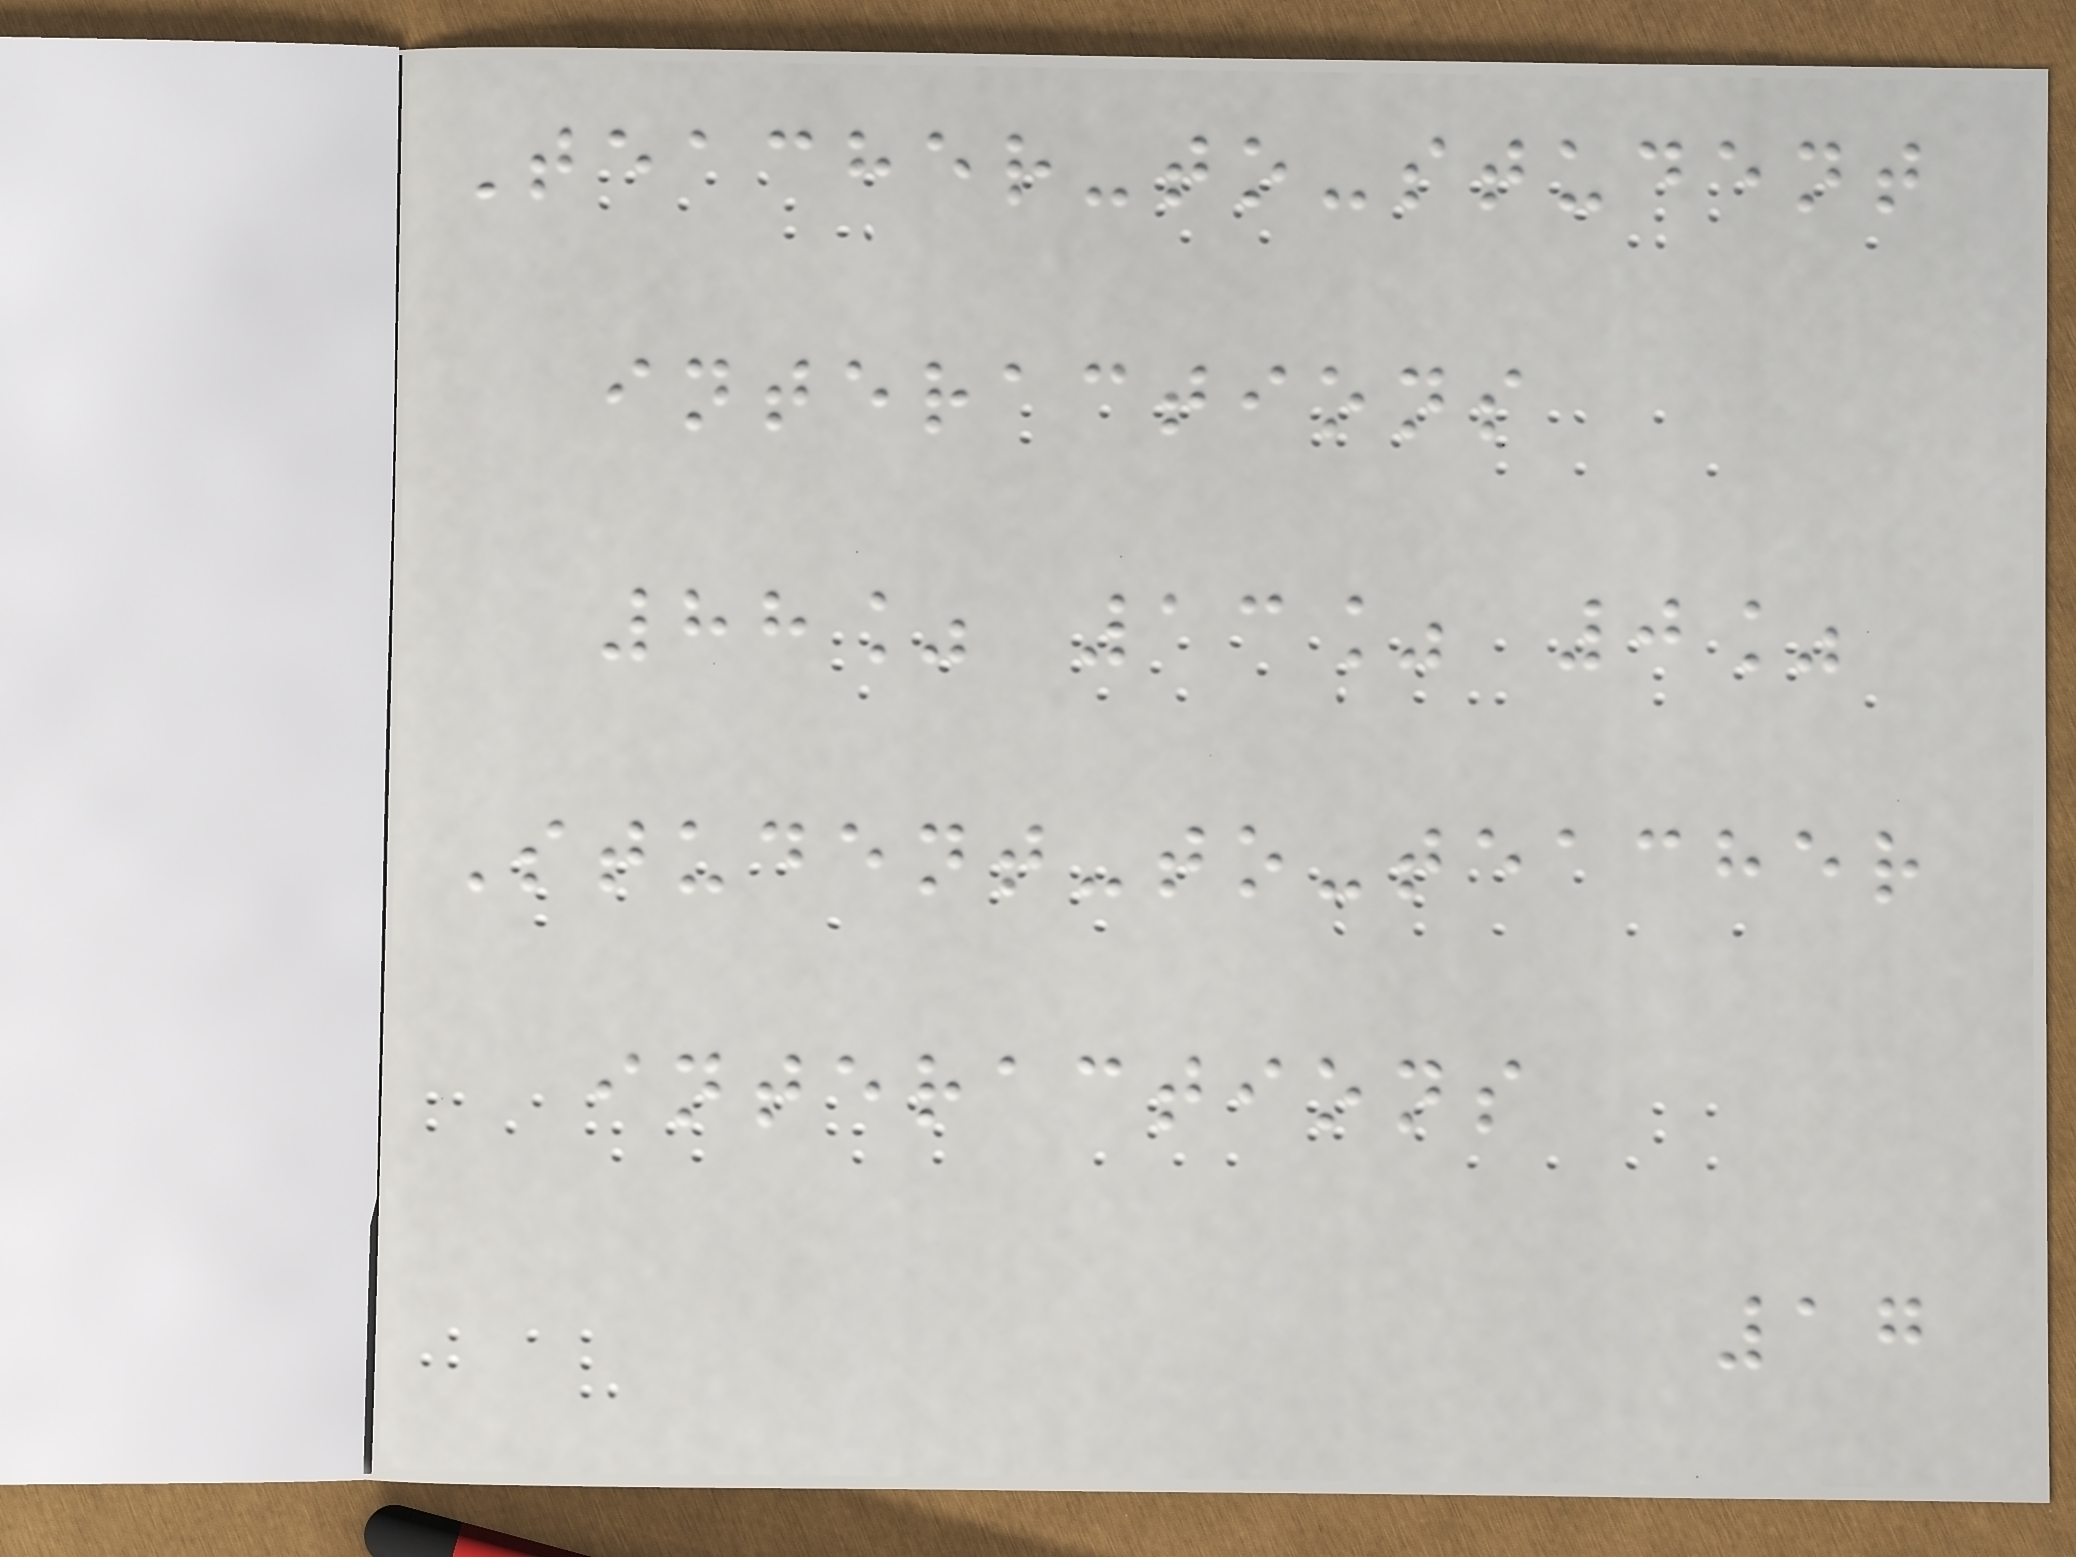Teacher-to-student
interactions
88% 13% 0%
Student-to-teacher
interactions
17
